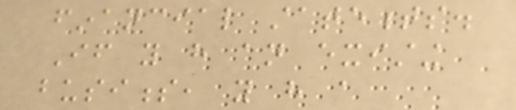financial statements.
If you have an existing
business, you have a
